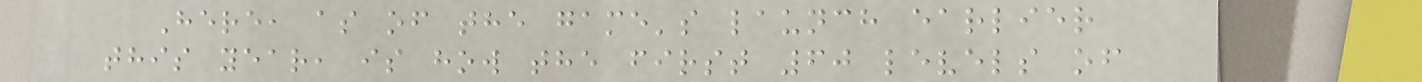Here, as of the game's launch earlier
this year, is how the first 60 levels of
